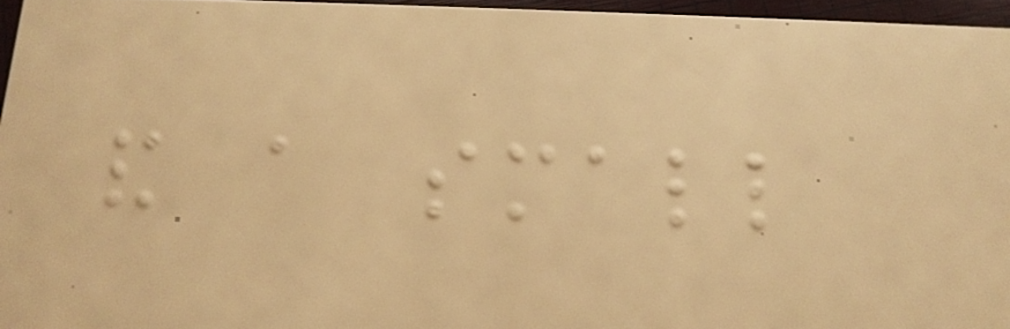and a small
